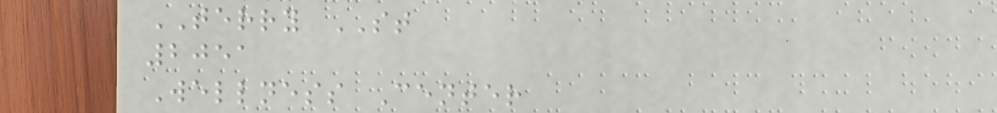TERRY ST
2051
Wellness Center
